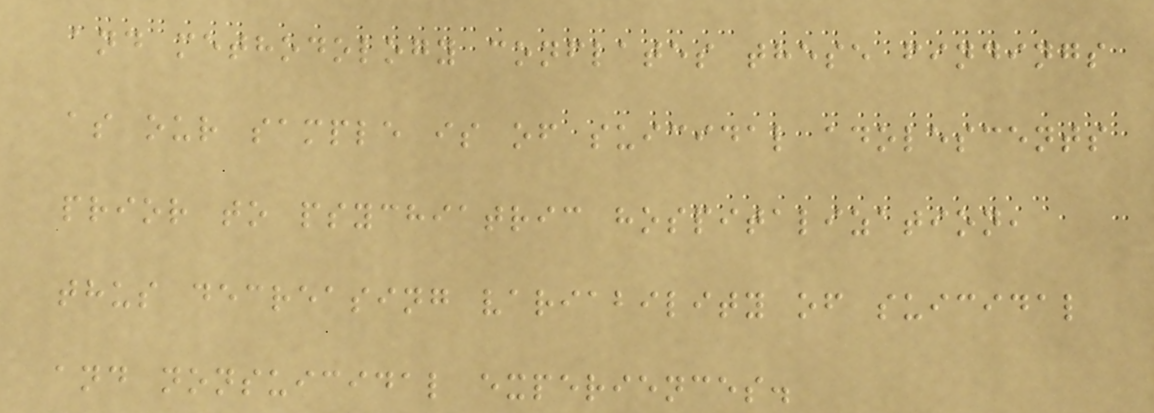and methodology conflates these findings
as our sample is of suicidal adolescents
prior to psychiatric hospitalization,
thus decreasing variability of suicidal
and nonsuicidal experiences.
